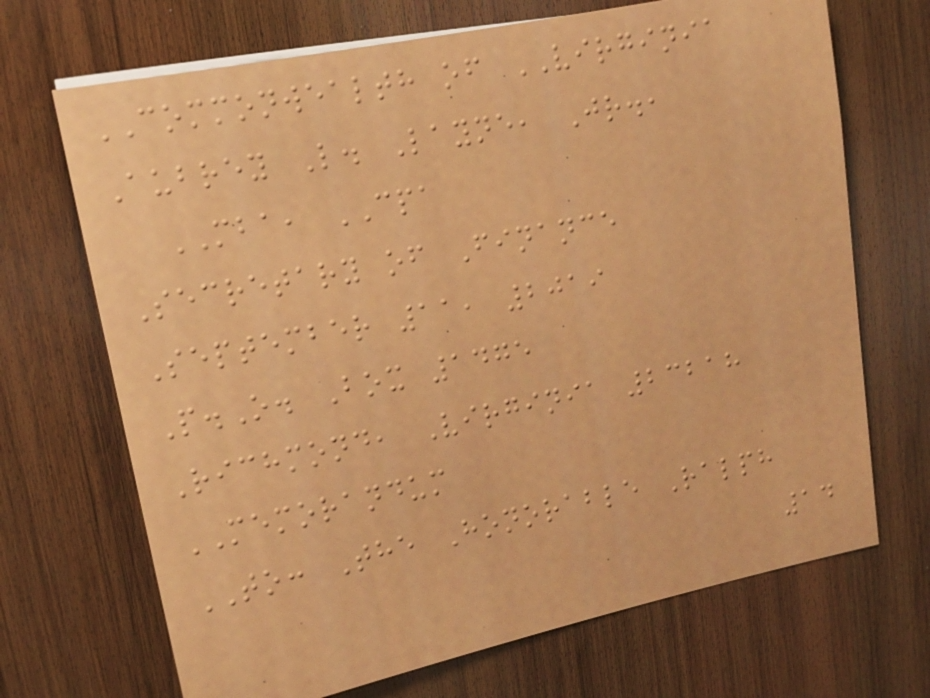COMMONWEALTH of VIRGINIA
Aubrey L. Layne, Jr.,
MBA, CPA
Secretary of Finance
September 11, 2019
P.O. Box 1475
Richmond, Virginia 23218
MEMORANDUM
TO: The Honorable Ralph
14
